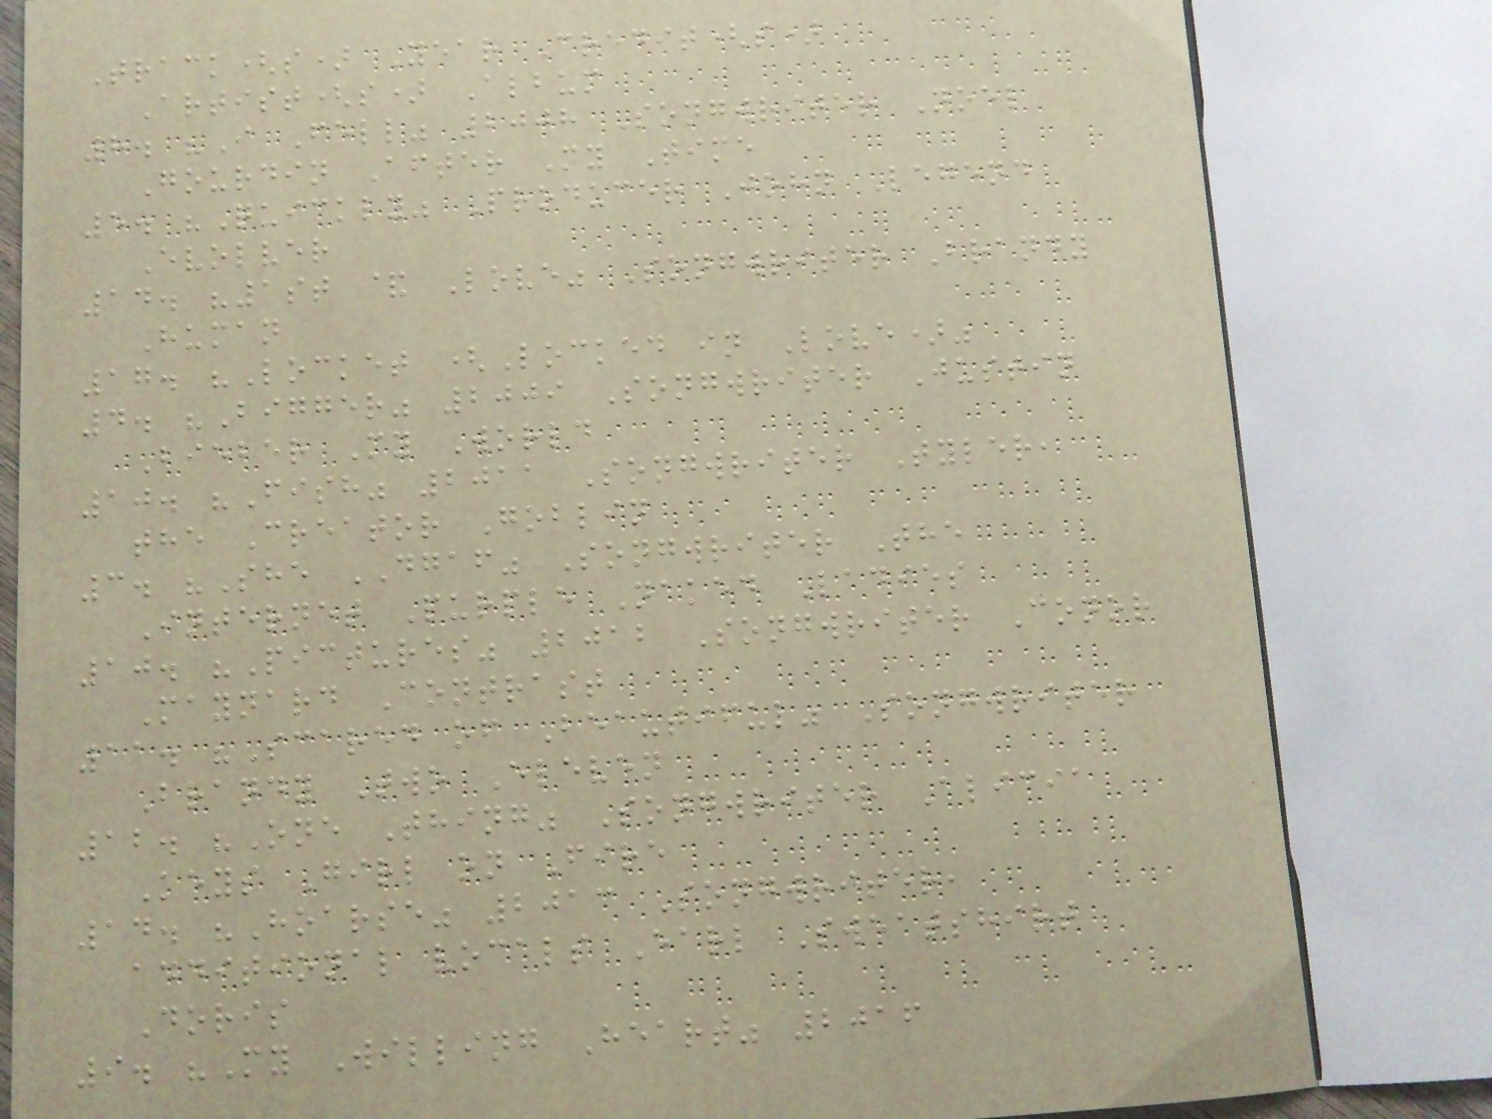Track(s) Year Credit(s)
Artist(s) Album
8. "I Fell" 2008 Songwriter Noel
Gourdin After My Time
5. "Quickly" Producer John Legend
Evolver
14. "1st & Love" Songwriter Brandy
Human
17. "Locket (Locked in Love)"
4. "Bigger" 2009 Songwriter Justin
Bieber My World
10. "Fish" 2011 Songwriter Tyler,
the Creator Goblin
3. "She DGAF" Songwriter The
Internet Purple Naked Ladies
10. "Pictures" 2012 Songwriter Conor
Maynard Contrast
11. "Scared of Beautiful" Songwriter
Brandy Two Eleven
12. "One Thing" Songwriter Alicia
Keys Girl on Fire
14. "Hoarse" 2013 Songwriter,
additional vocals Earl Sweatshirt
Doris
9. "My Willing Heart" 2016
